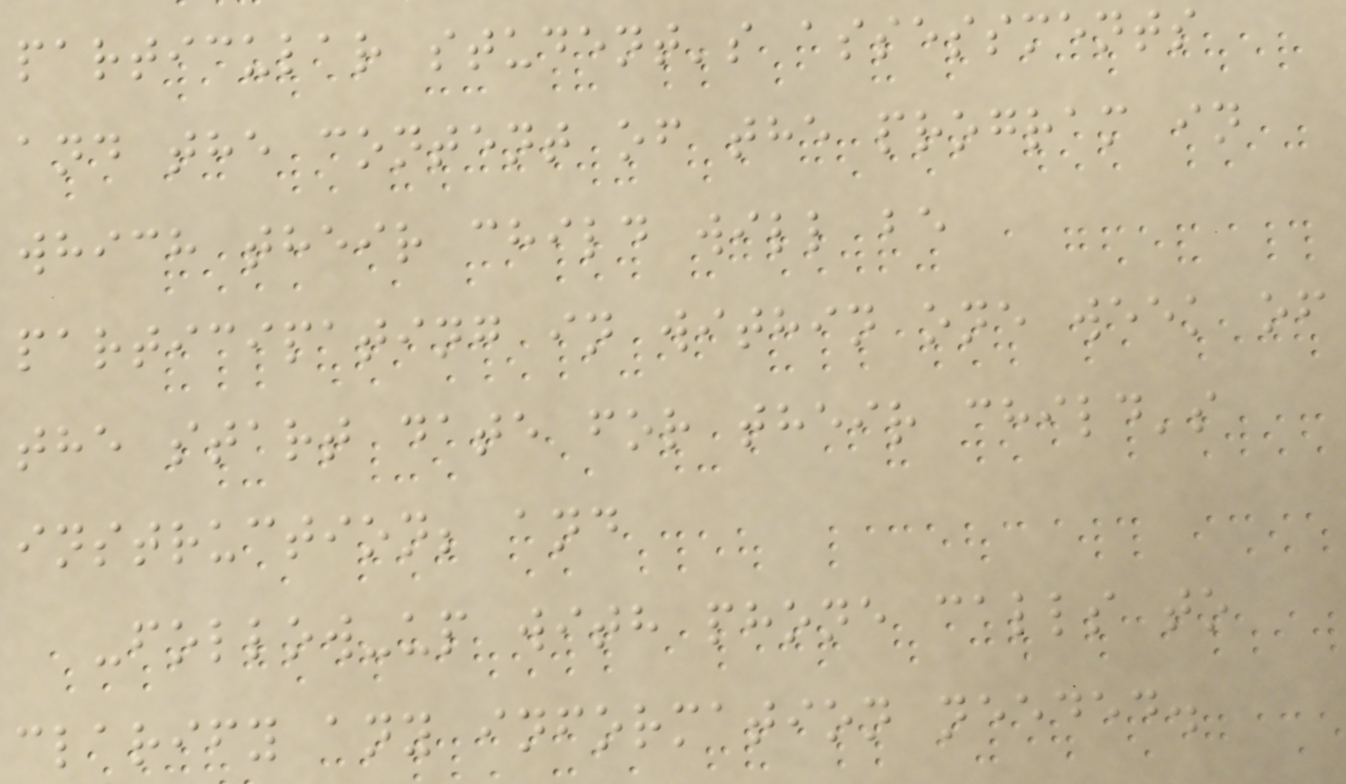particular student's assessments
and the content of the program in
which their child will be
participating in within one week of
the start date for their child's
instruction; and
-follow-up with phone calls to
clarify any information needed.
